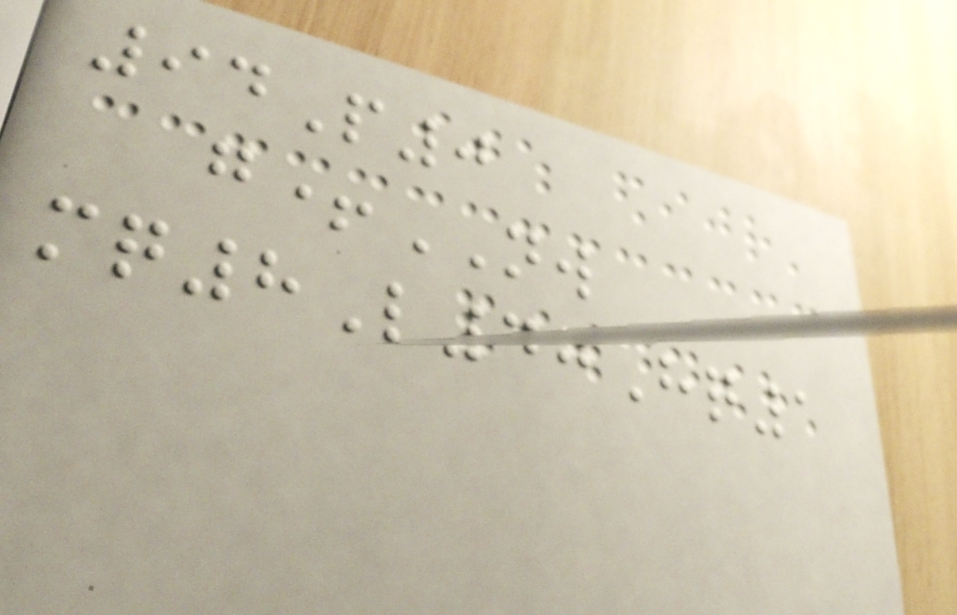94P0
g+NW
mq8L47Hq1
